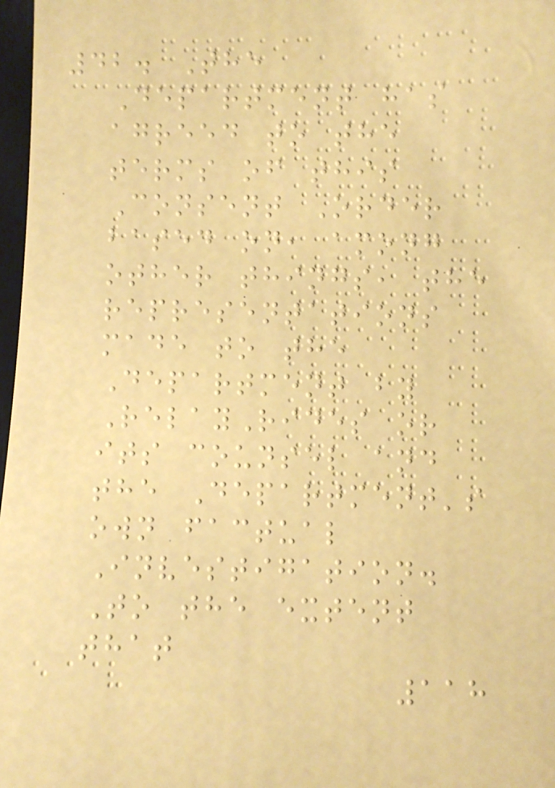42. The
Department has
agreed to the
terms of this
Consent Order
based on, among
other things, the
representations
made to the
Department by
RelayRides or
its counsel and
the Department's
own factual
Investigation.
To the extent
that
118
